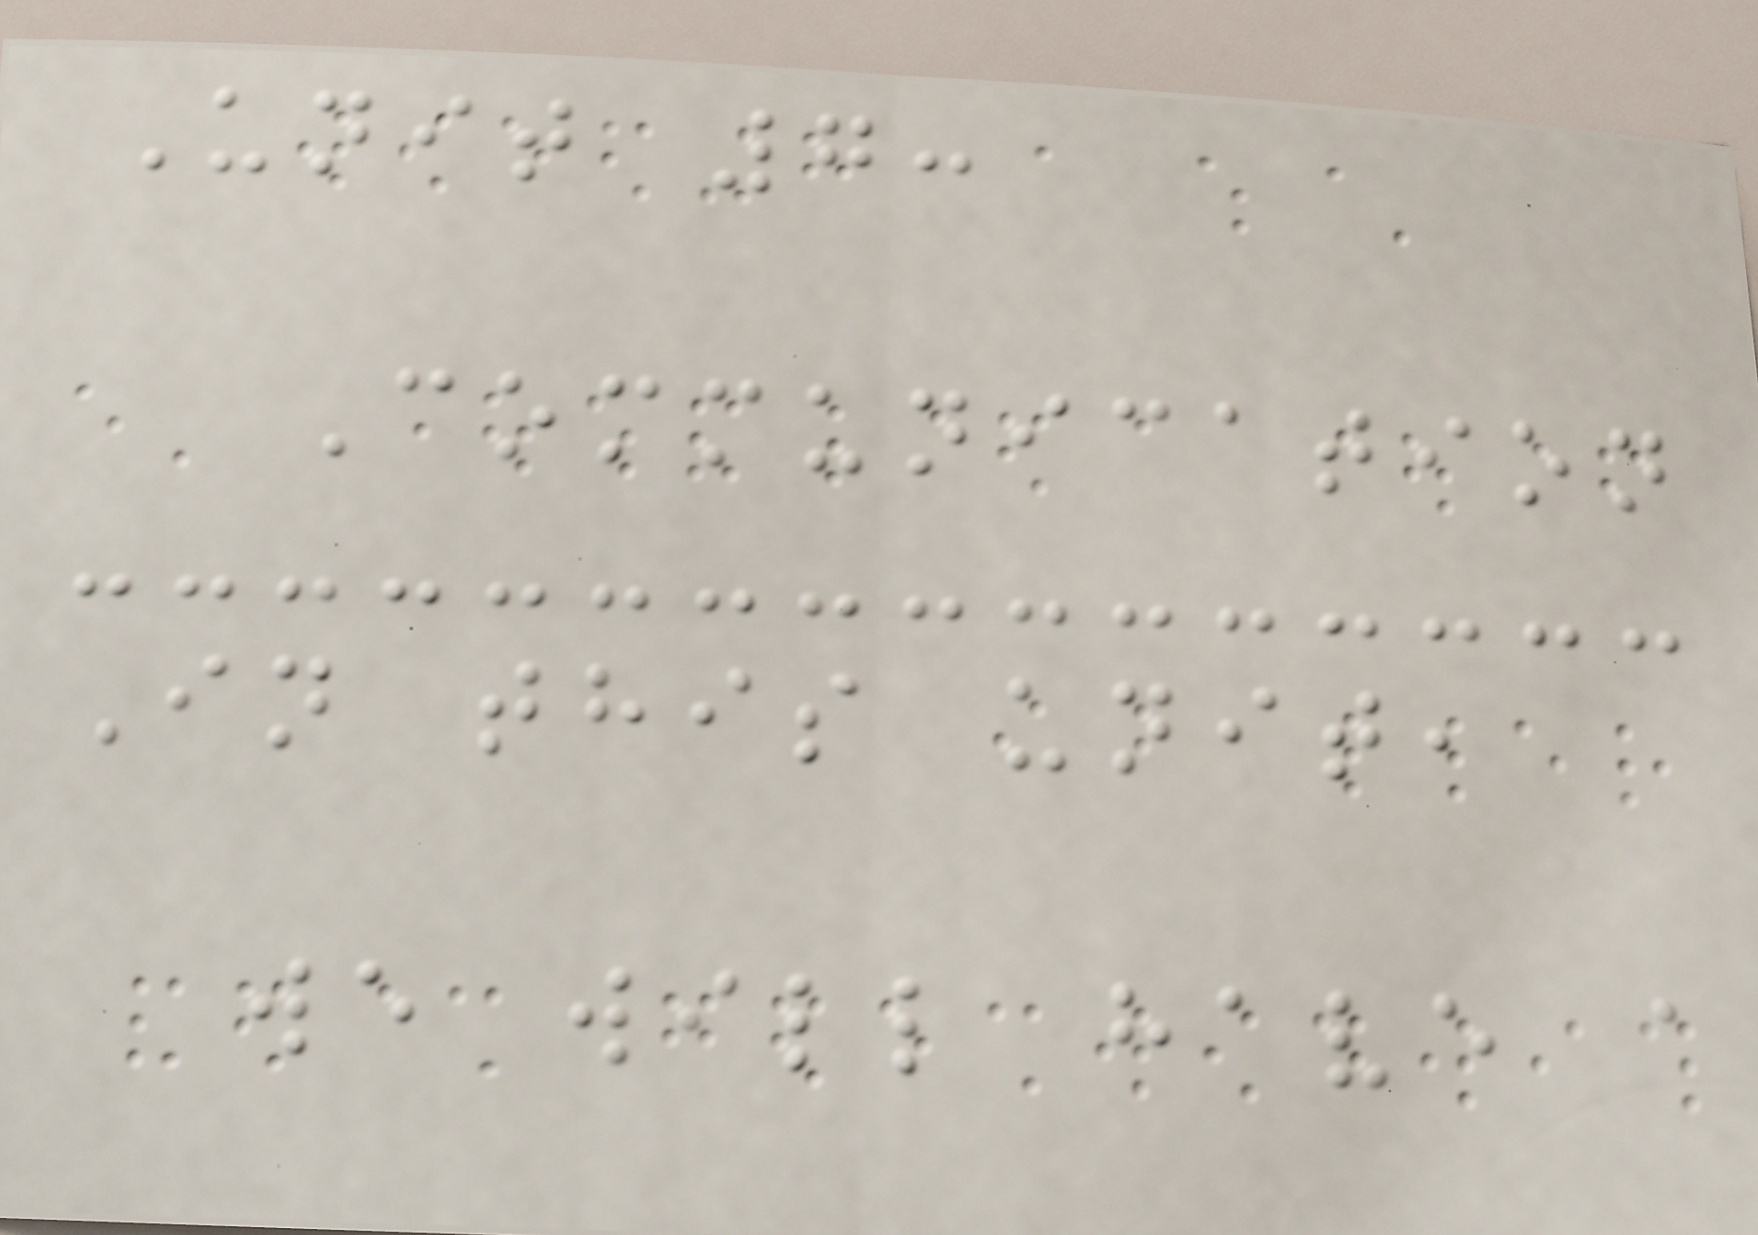Unit 7:
Communication
In this unit,
we will have a
